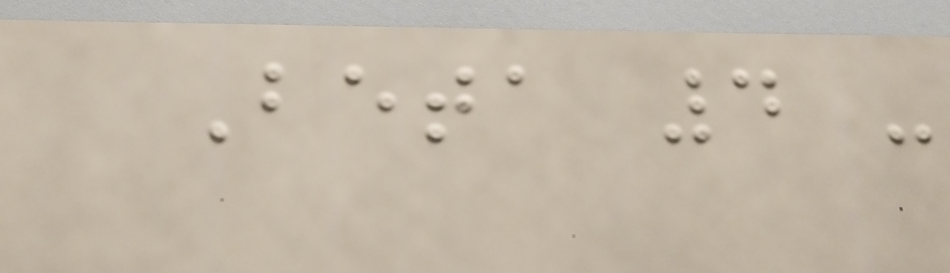Beta 4 -
